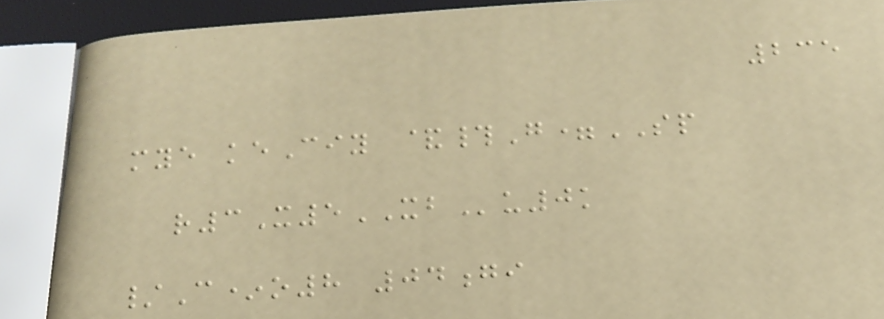235
mye keCiy &#G=SP
r3X5XBu0k
/C*o8 04gi
